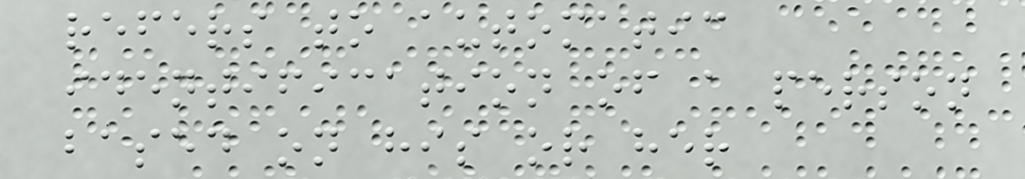refers to automatic
identification of a person
based on his or her
